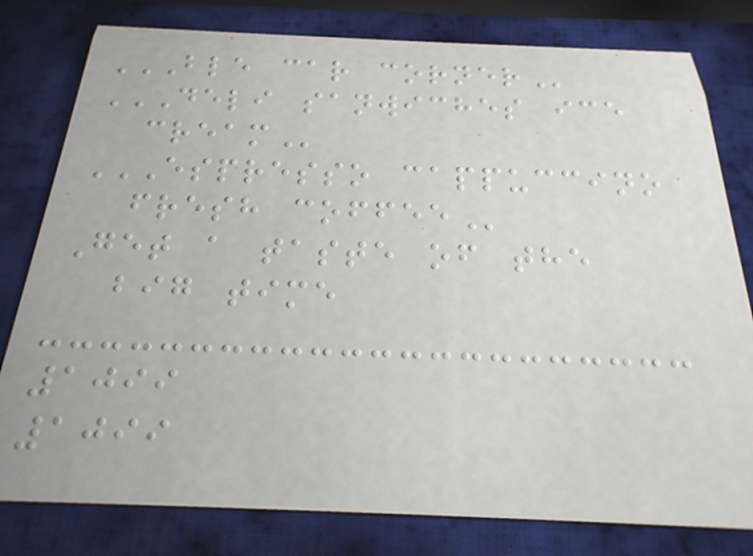BLE CAR CORNER
DELI SANWICHES ICE
CREAM
ESPRESSO CAPPUCCINO
FRESH COFFEE
Get a taste of the
big time
1099
1099
